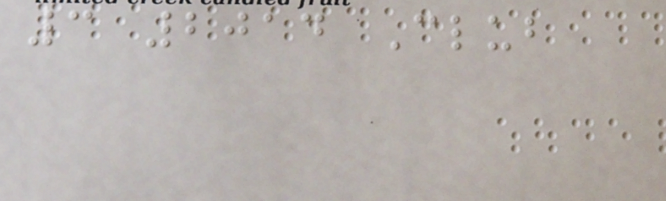3 2014 Club
